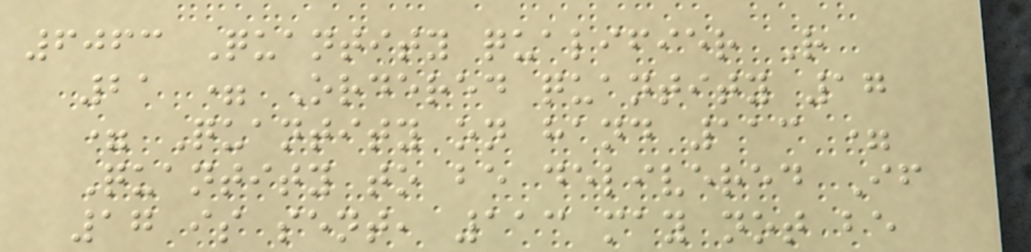6063 Quantity qualifier R
21 = Ordered quantity 17
= Quantity on hand 113 =
Quantity to be delivered If
17 is sent, 113 may not be
